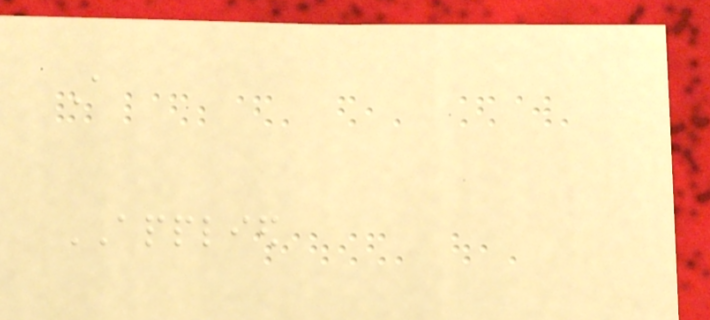A
APPLIED
